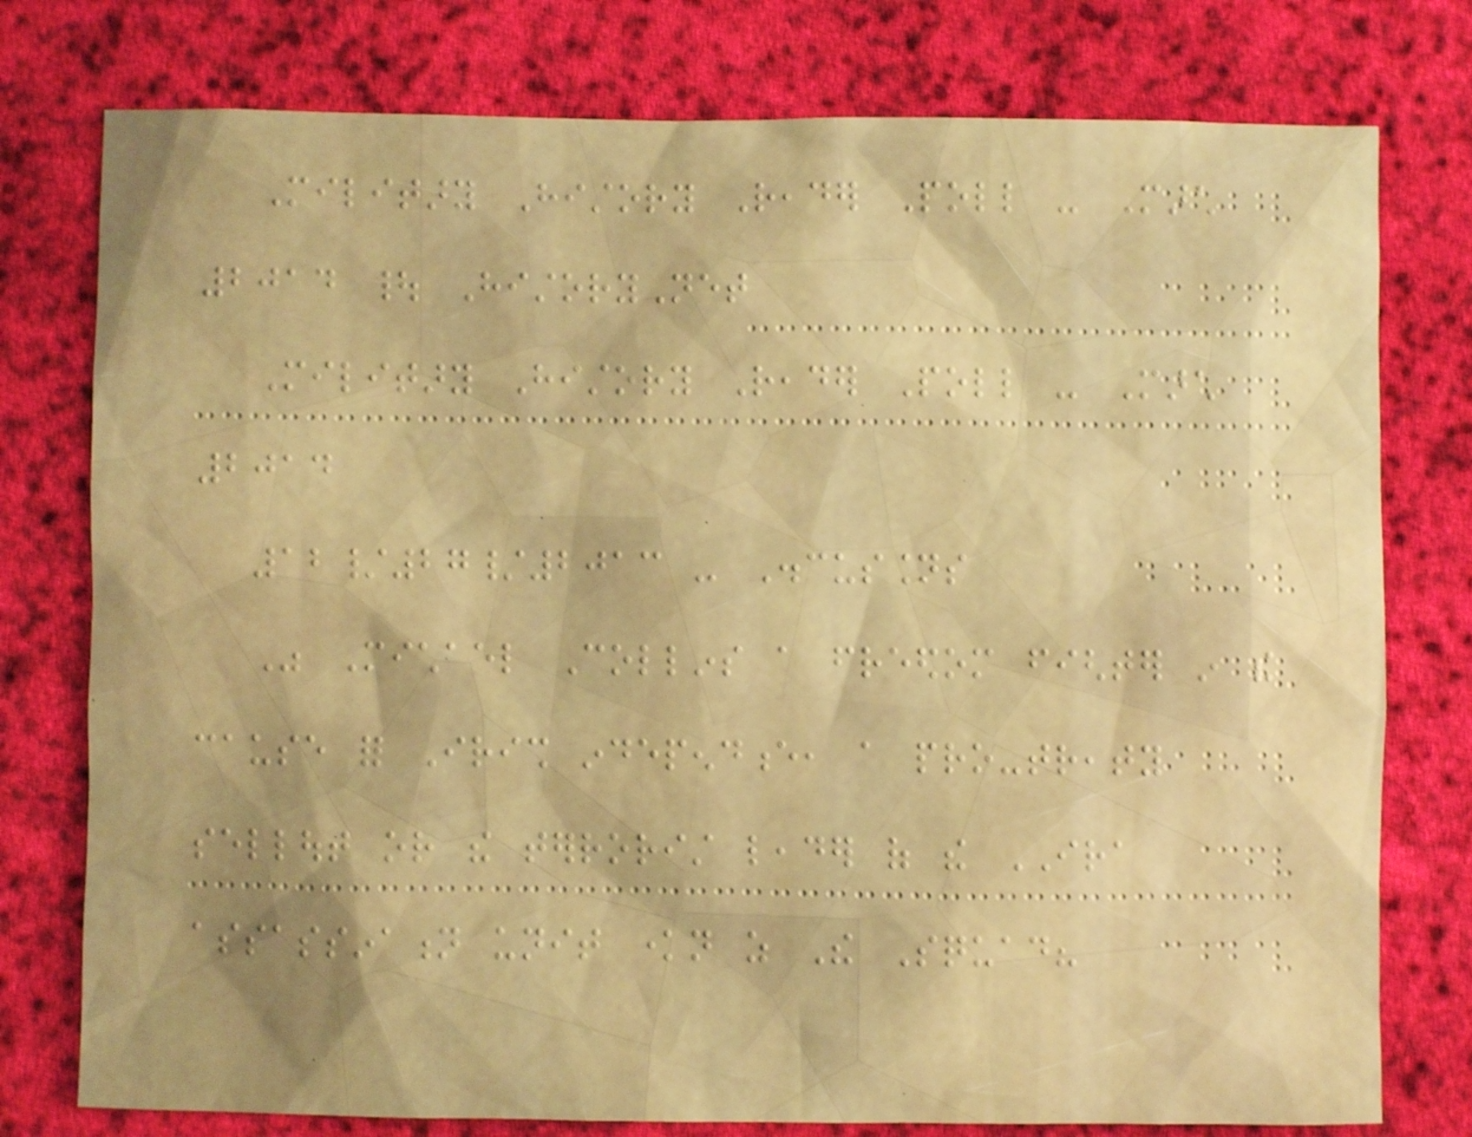Military History Reader Poll - March
2014 | HistoryNet
Military History Reader Poll - March
2014
12/27/2013 - Discussions
Was Michael Collins a freedom fighter in the
cause for Irish independence, a pro-treaty
sellout or the terrorist leader of the IRA
assassination unit known as The Squad?
